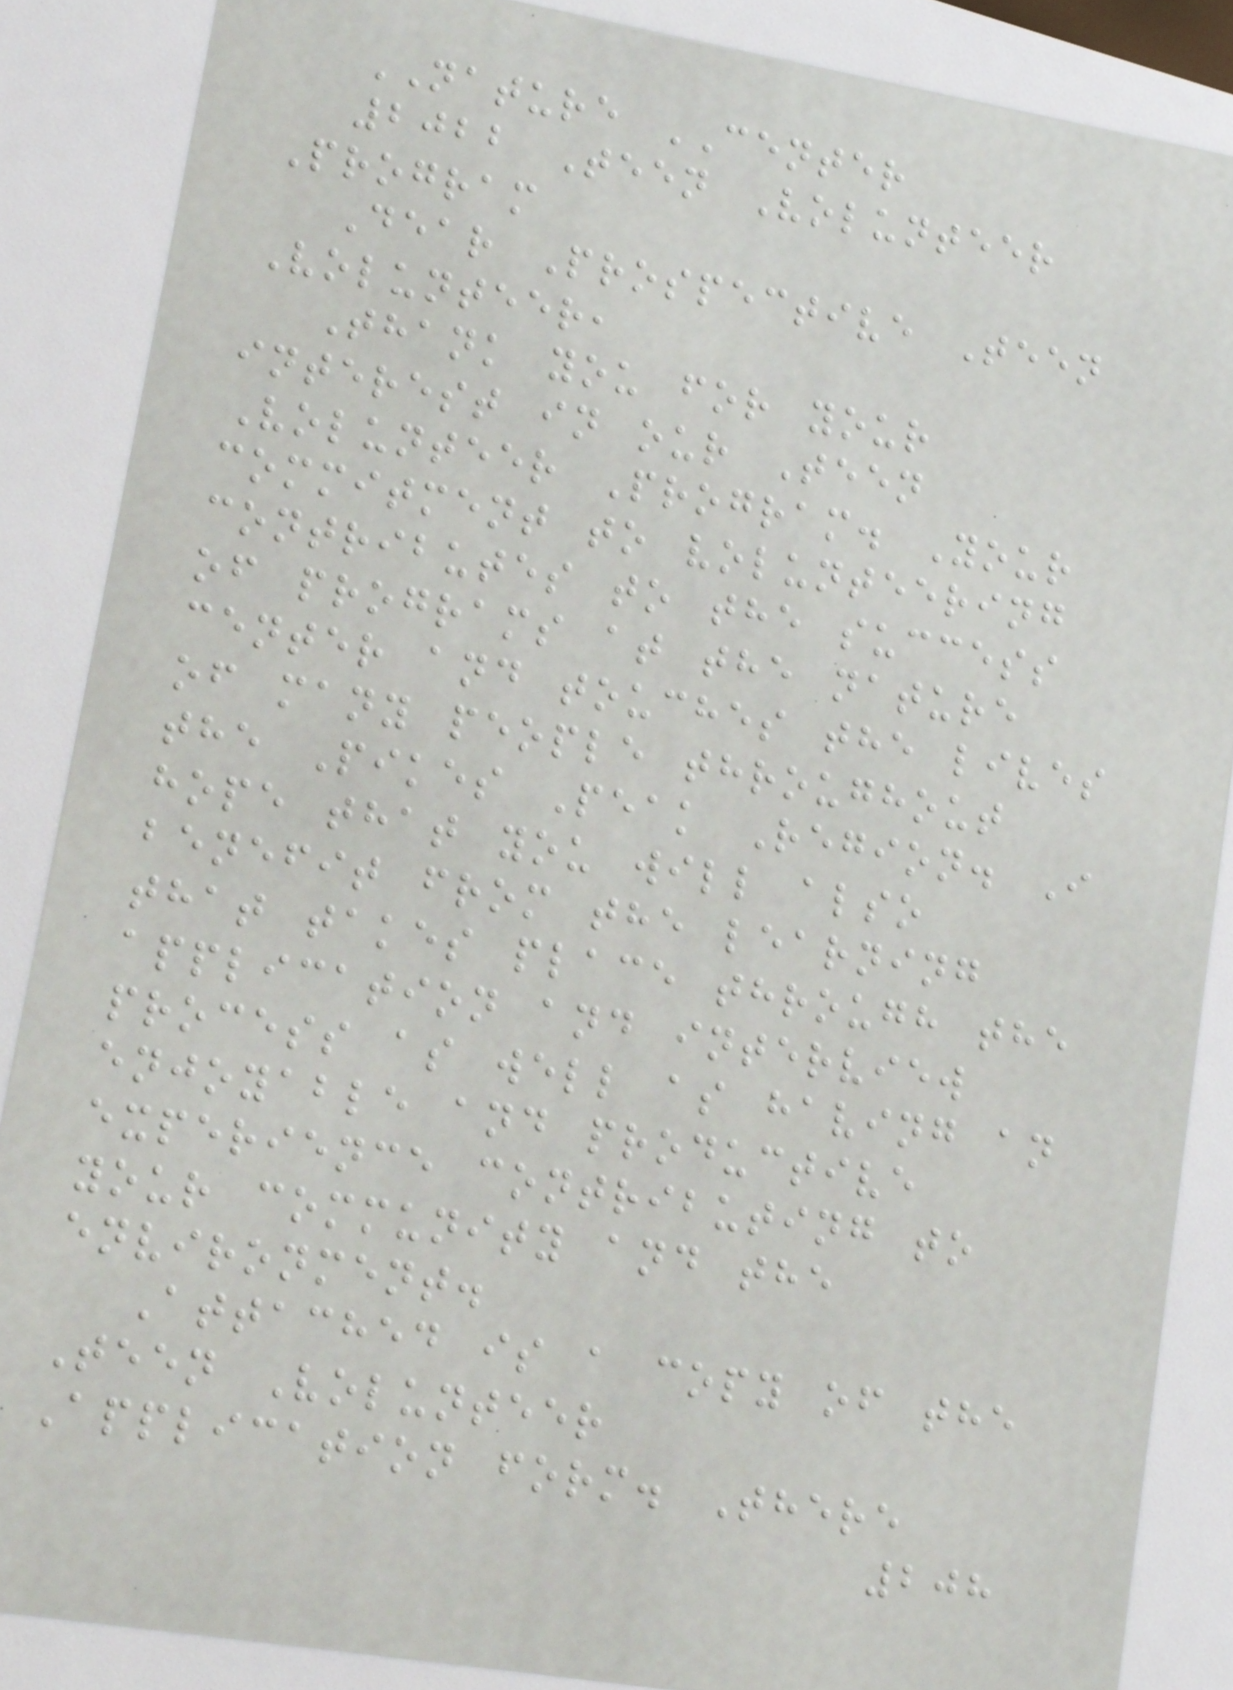NATURE CENTER
2022 Teen Volunteer
Program
Dear Prospective Teen
Volunteer,
Thank you for your
interest in our Teen
Volunteer Program. Your
commitment to volunteering
contributes to the success
of programs at the nature
center and touches the lives
of many people throughout
the Pikes Peak Region. I
hope that you will also
benefit from the learning
that takes place through the
application and interview
process as well as having an
enjoyable and productive
experience contributing to
your community and the
environment.
Attached is a copy of the
Teen Volunteer
Application form. There
208
